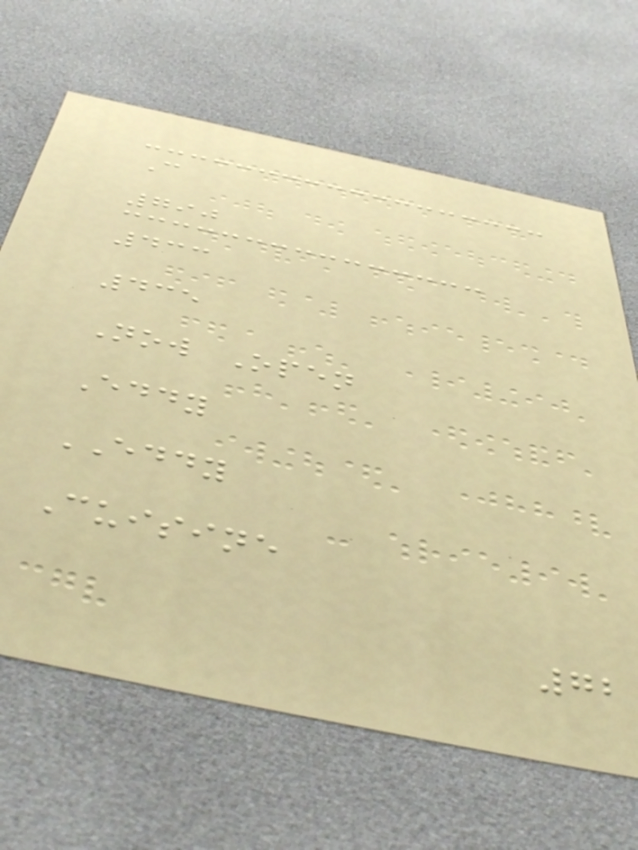C
790
433
435
Now Open
Eddy
EDDY
Cuisine
72
